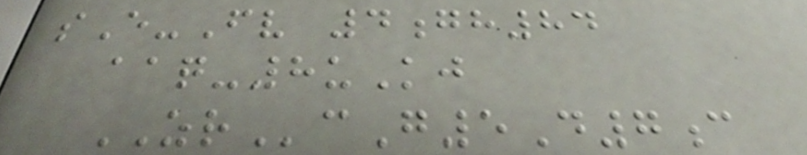sE-Fv 4gh84
aaq-8uKj
ZRcG5D7c
